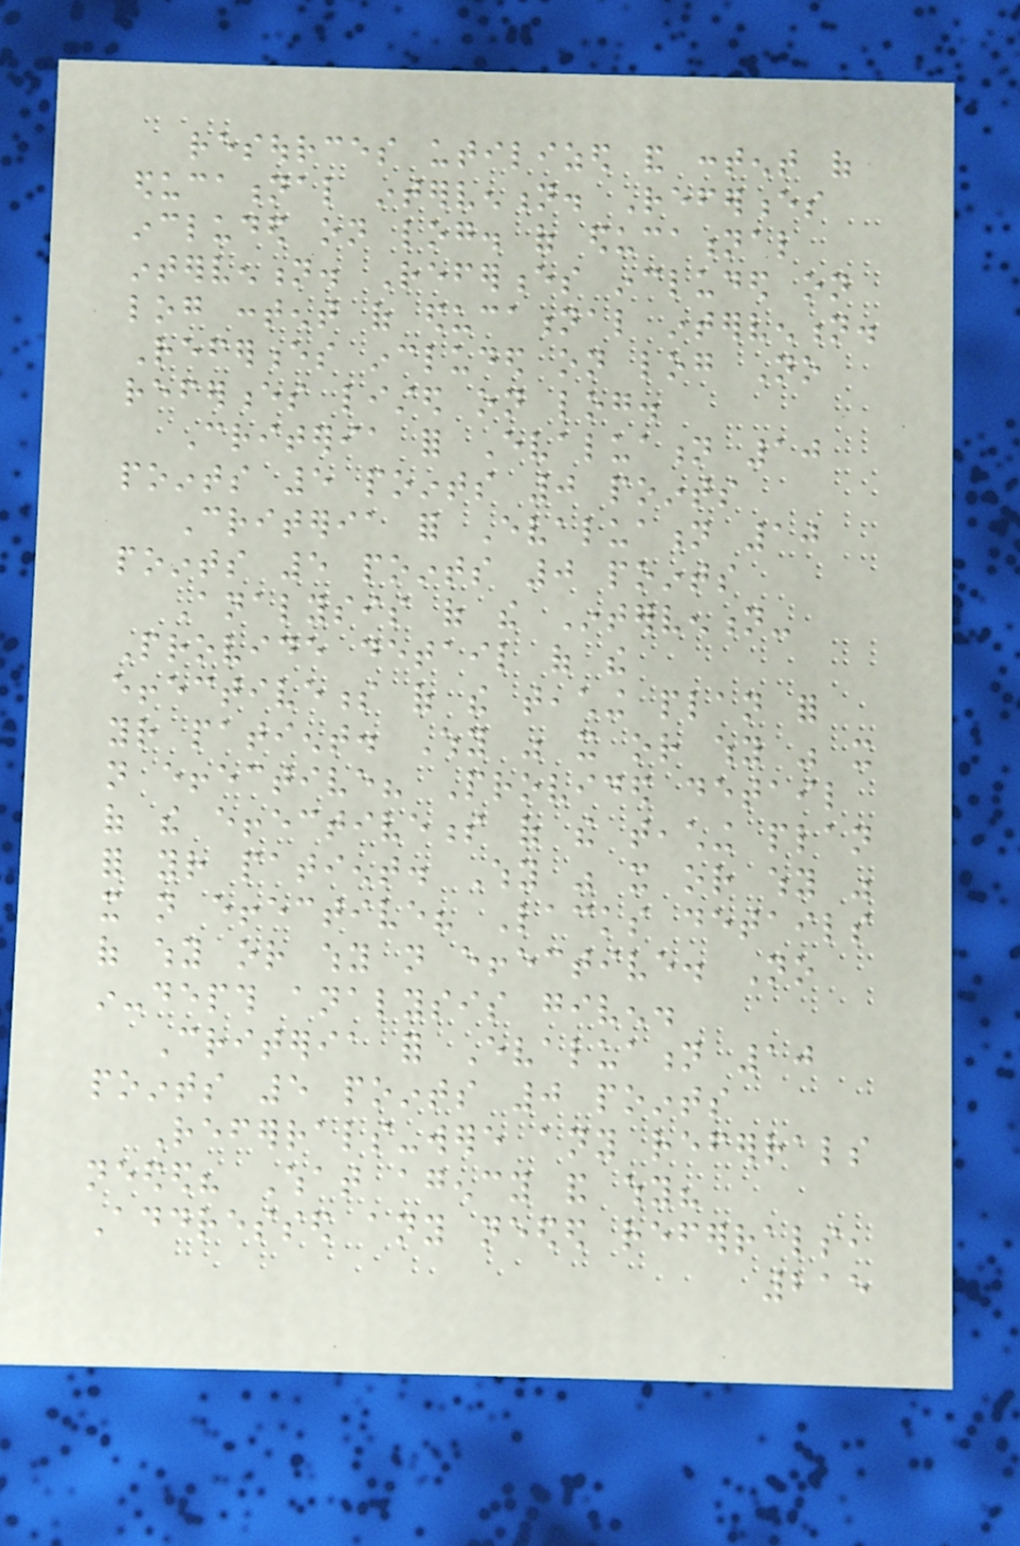resources utilized and content of
educational intervention. References
included on log. of educational
intervention. References included on
log content of educational intervention.
References included on log No
references listed on log.
Criteria for Evaluation 10
points 5 points 0 points
Criteria for Evaluation 10
points 5 points 0 points
Analysis of the Intervention-
Provide detail of the
effectiveness of the teaching plan for
your patient. Why was it or why was it
not effective? Provided detail
of the effectiveness of the teaching plan
for your patient. Why was it or why was
it not effective? Lacks details
of why or why not effective. No
in-depth analysis given.
Criteria for Evaluation 10
points 5 points 0 points
Referrals-were any referrals
needed? What agency and why?
Addressed any needed referrals,
215
